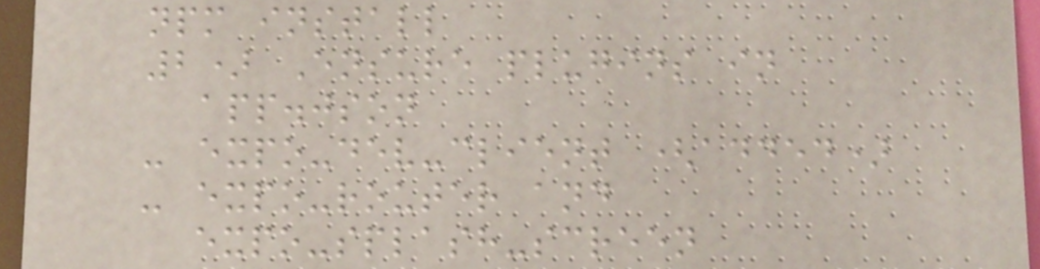npm install
2) Ensure plugins in
app.json
- expo-dev-client (added)
- expo-router and
expo-splash-screen
